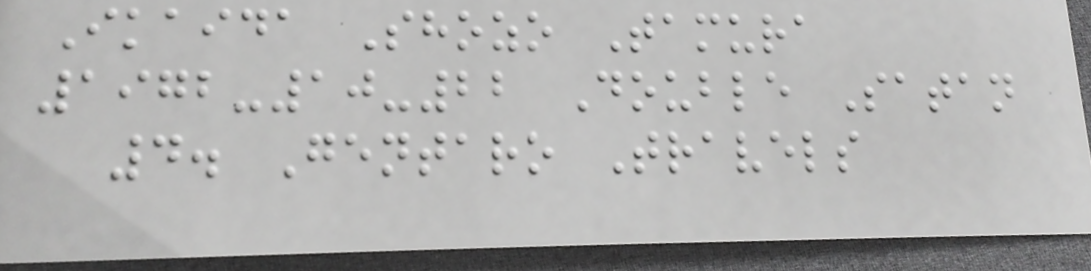Ikaida Shozo Tamura
1972-10-22 Double Satan
4. Gentaro Travels
